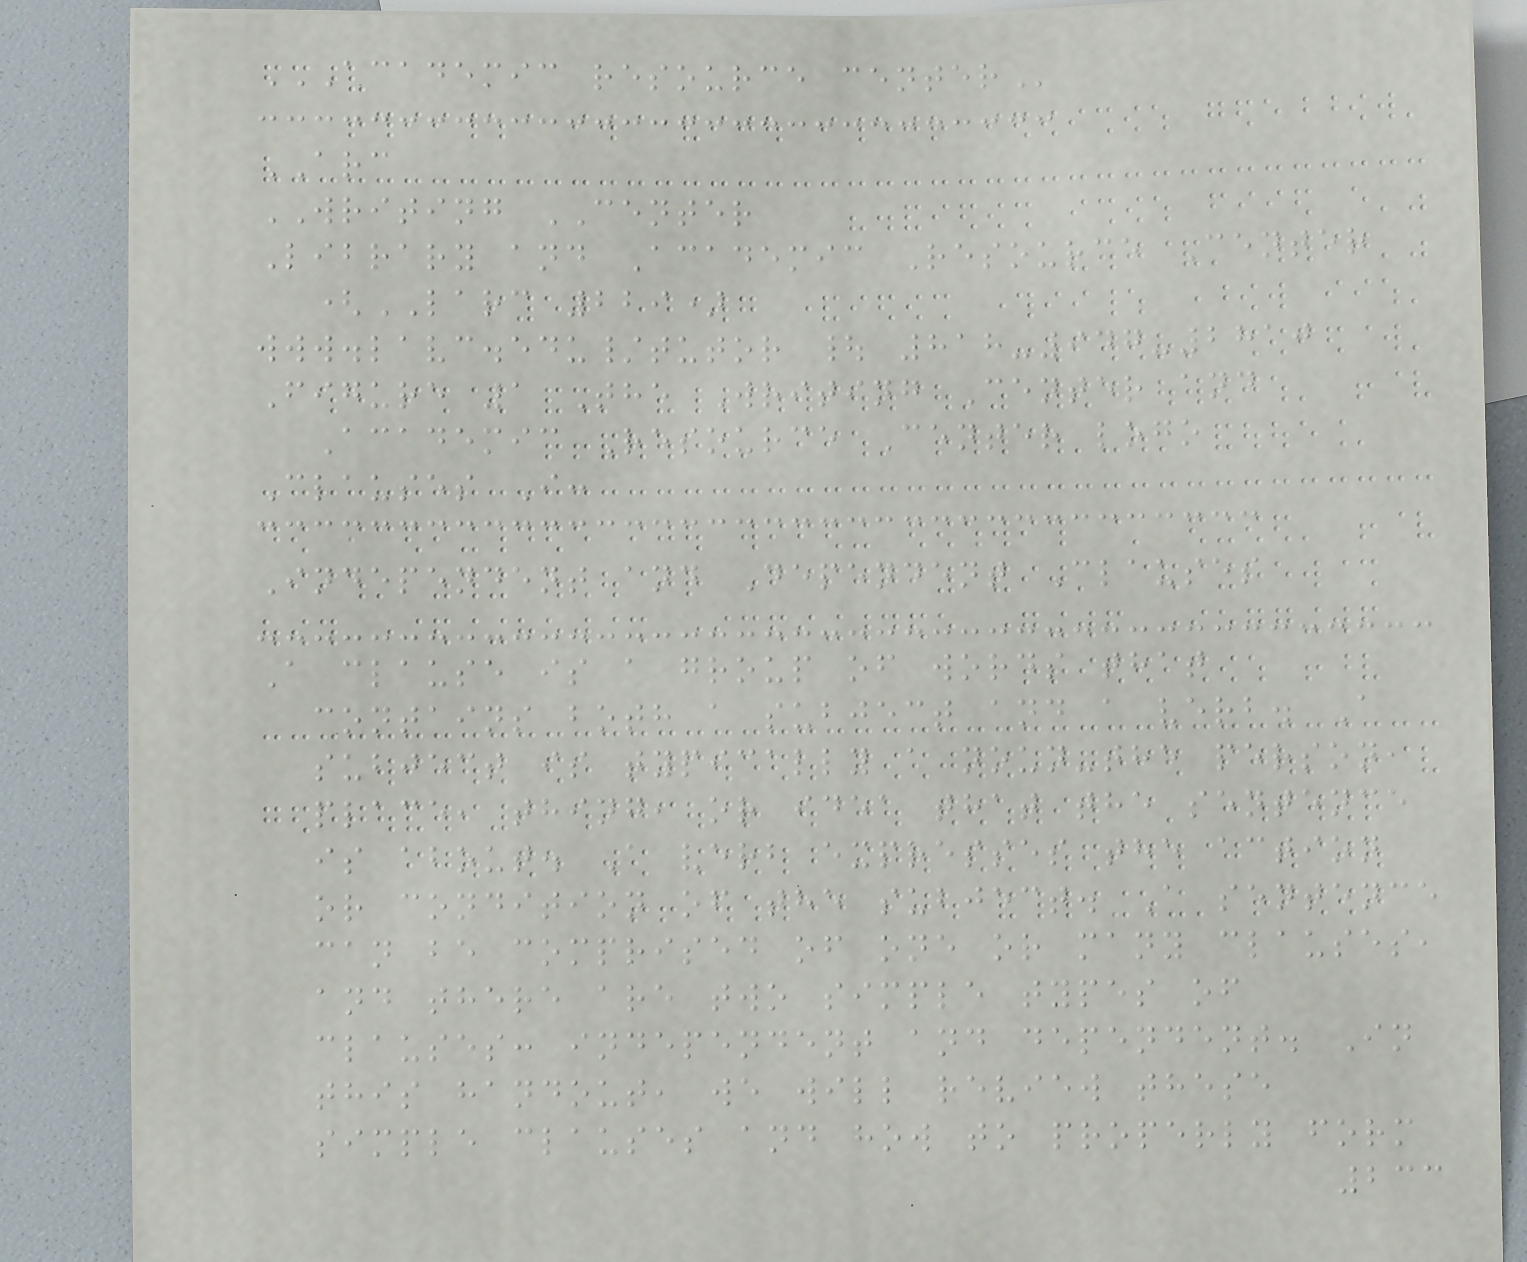ACADEMIC RESOURCE CENTER
ARC
WRITING CENTER
Library and Academic Resource Center
(LARC 229)
www.lavc.edu/tutor | 818-947-2810
Figure 1 The Writing Center and
Academic Resource Center logo
Clauses I:
Independent and Dependent Clauses
A clause is a group of words that
contains both a subject and a verb. A
subject is typically a noun-the person,
place, thing, or idea that the sentence
is about. A verb expresses the action
or condition of the subject. A sentence
can be comprised of one or many clauses,
and there are two simple types of
clauses: independent and dependent. In
this handout, we will review these
simple clauses and how to properly form
233
